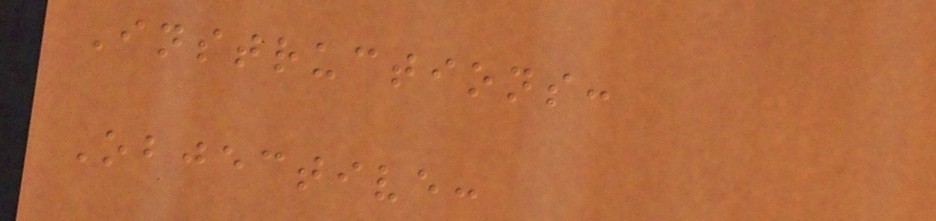Instructions:
Objective:
